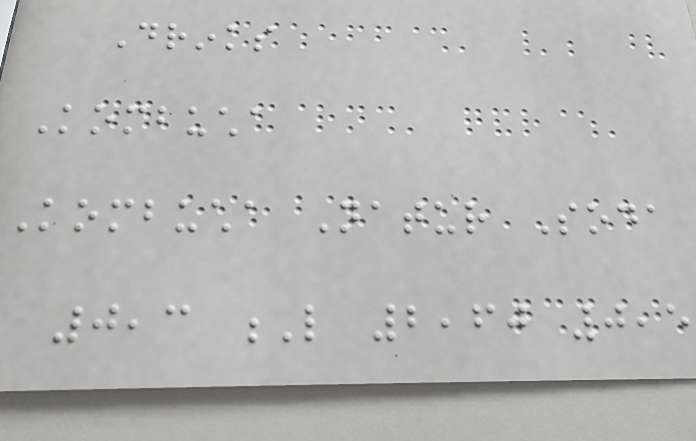Drinks
Kombucha
Kombucha Natur Soda
0,3 L 2,60 0,5
